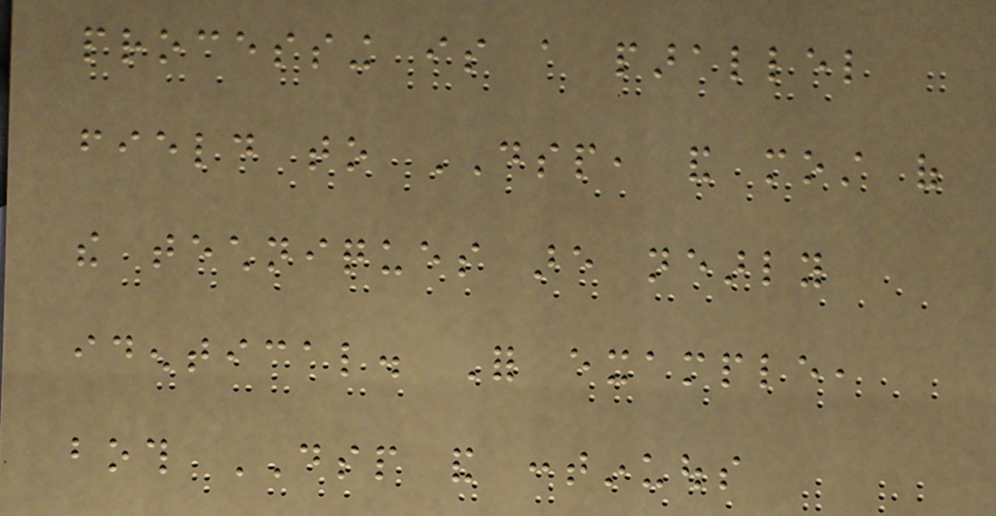processing is a parallel
field to DSP, and most of
the techniques are nearly
identical. For example,
both DSP and continuous
